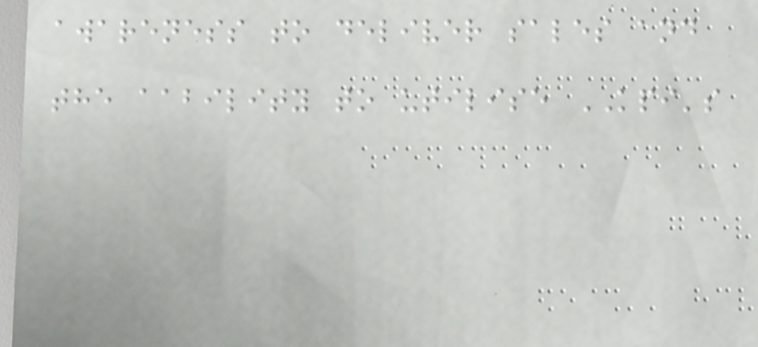awareness to deliver sales and
the aability to utilise KPI's
